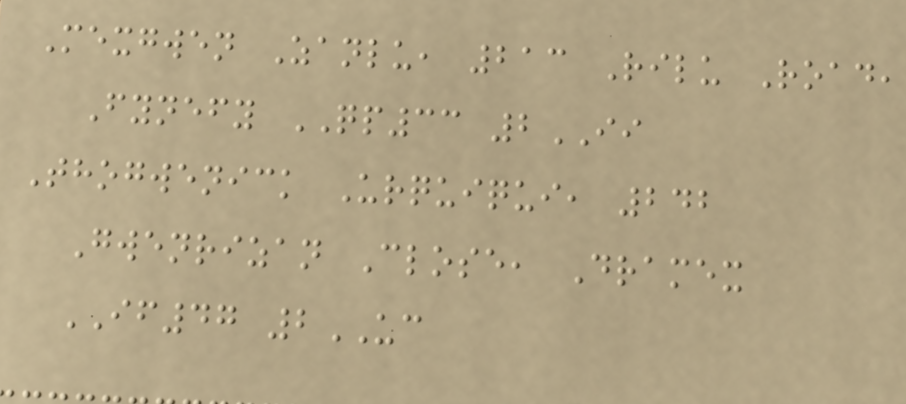Mexgwen Zanlu, 213 Rilu Road,
Fynefy QP33 2II
Thogwenick Urquiqui, 242
Gwenrizan Close, Dramex
IF47 2UC
